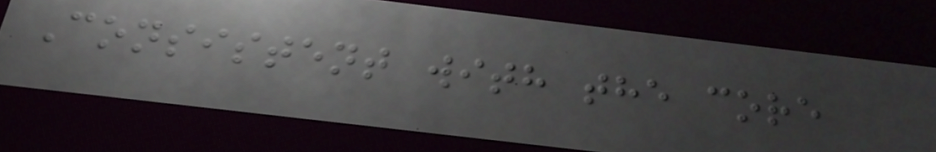Consistent with the core
